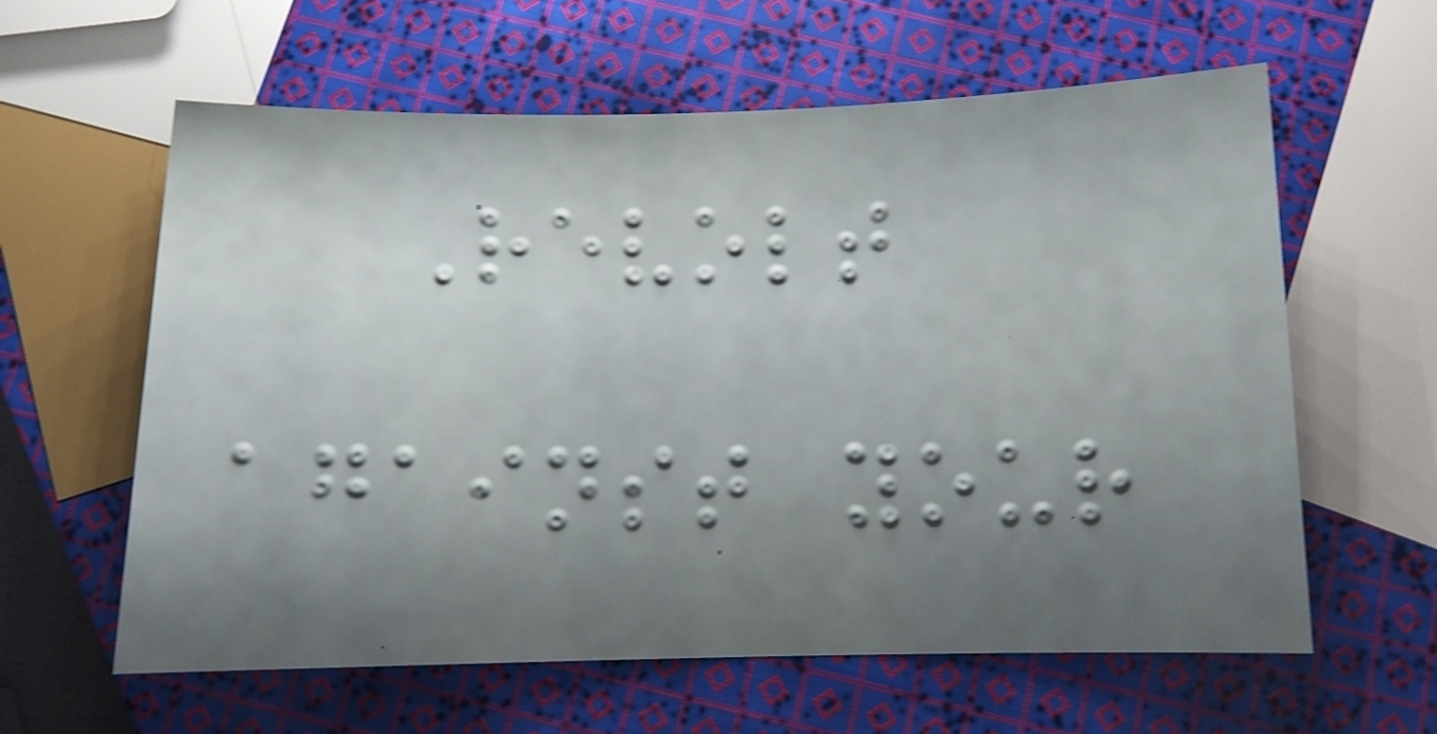Revolt
against your
